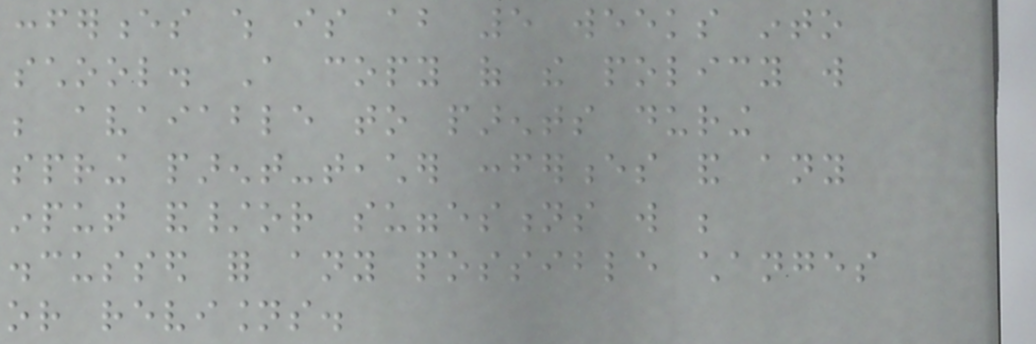conferences which is about 5 weeks into
school. A copy of the policy will
be avaiable to parents during
spring parent-teacher conferences and any
input and/or suggestions will be
discussed for any possible changes
or revisions.
